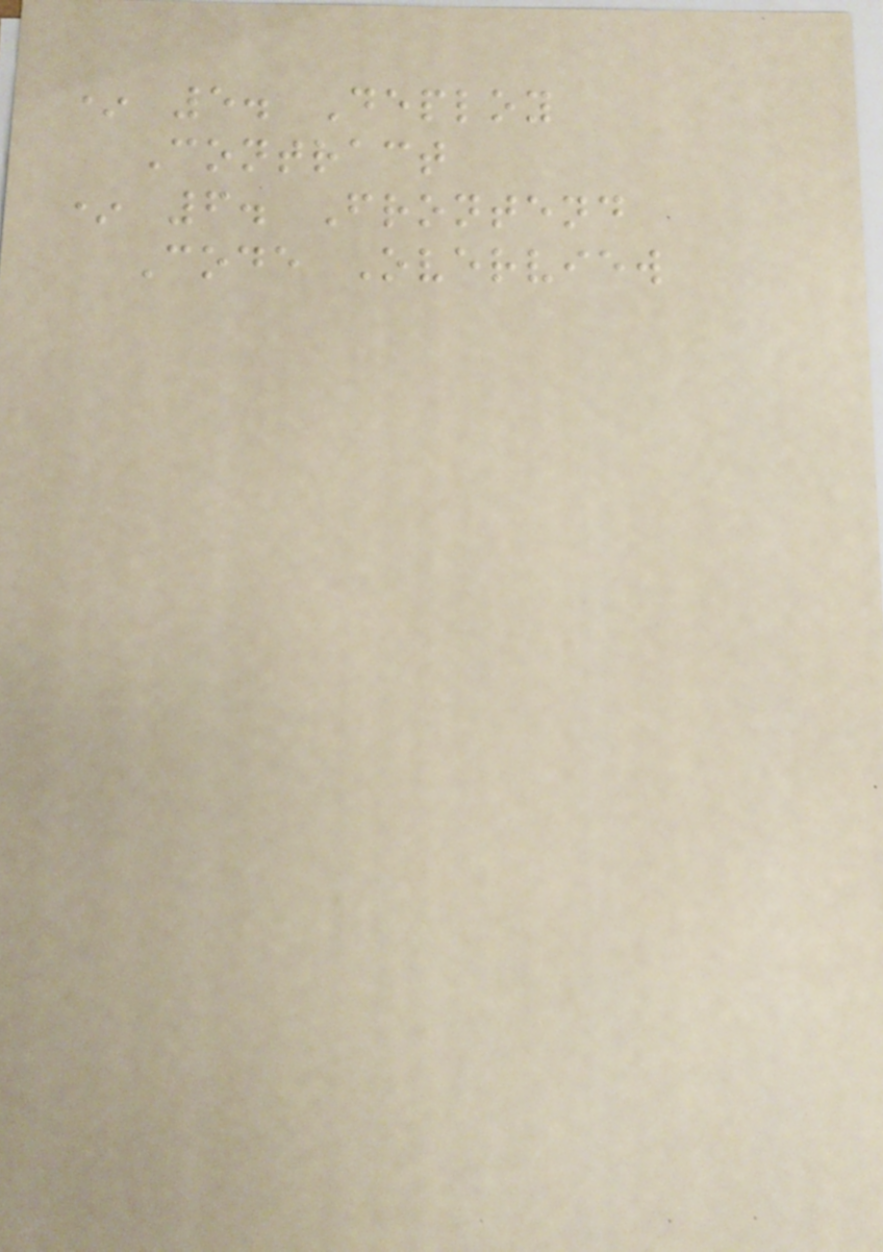* 5. Deploy
Contract
* 6. Frontend
Code Overview
